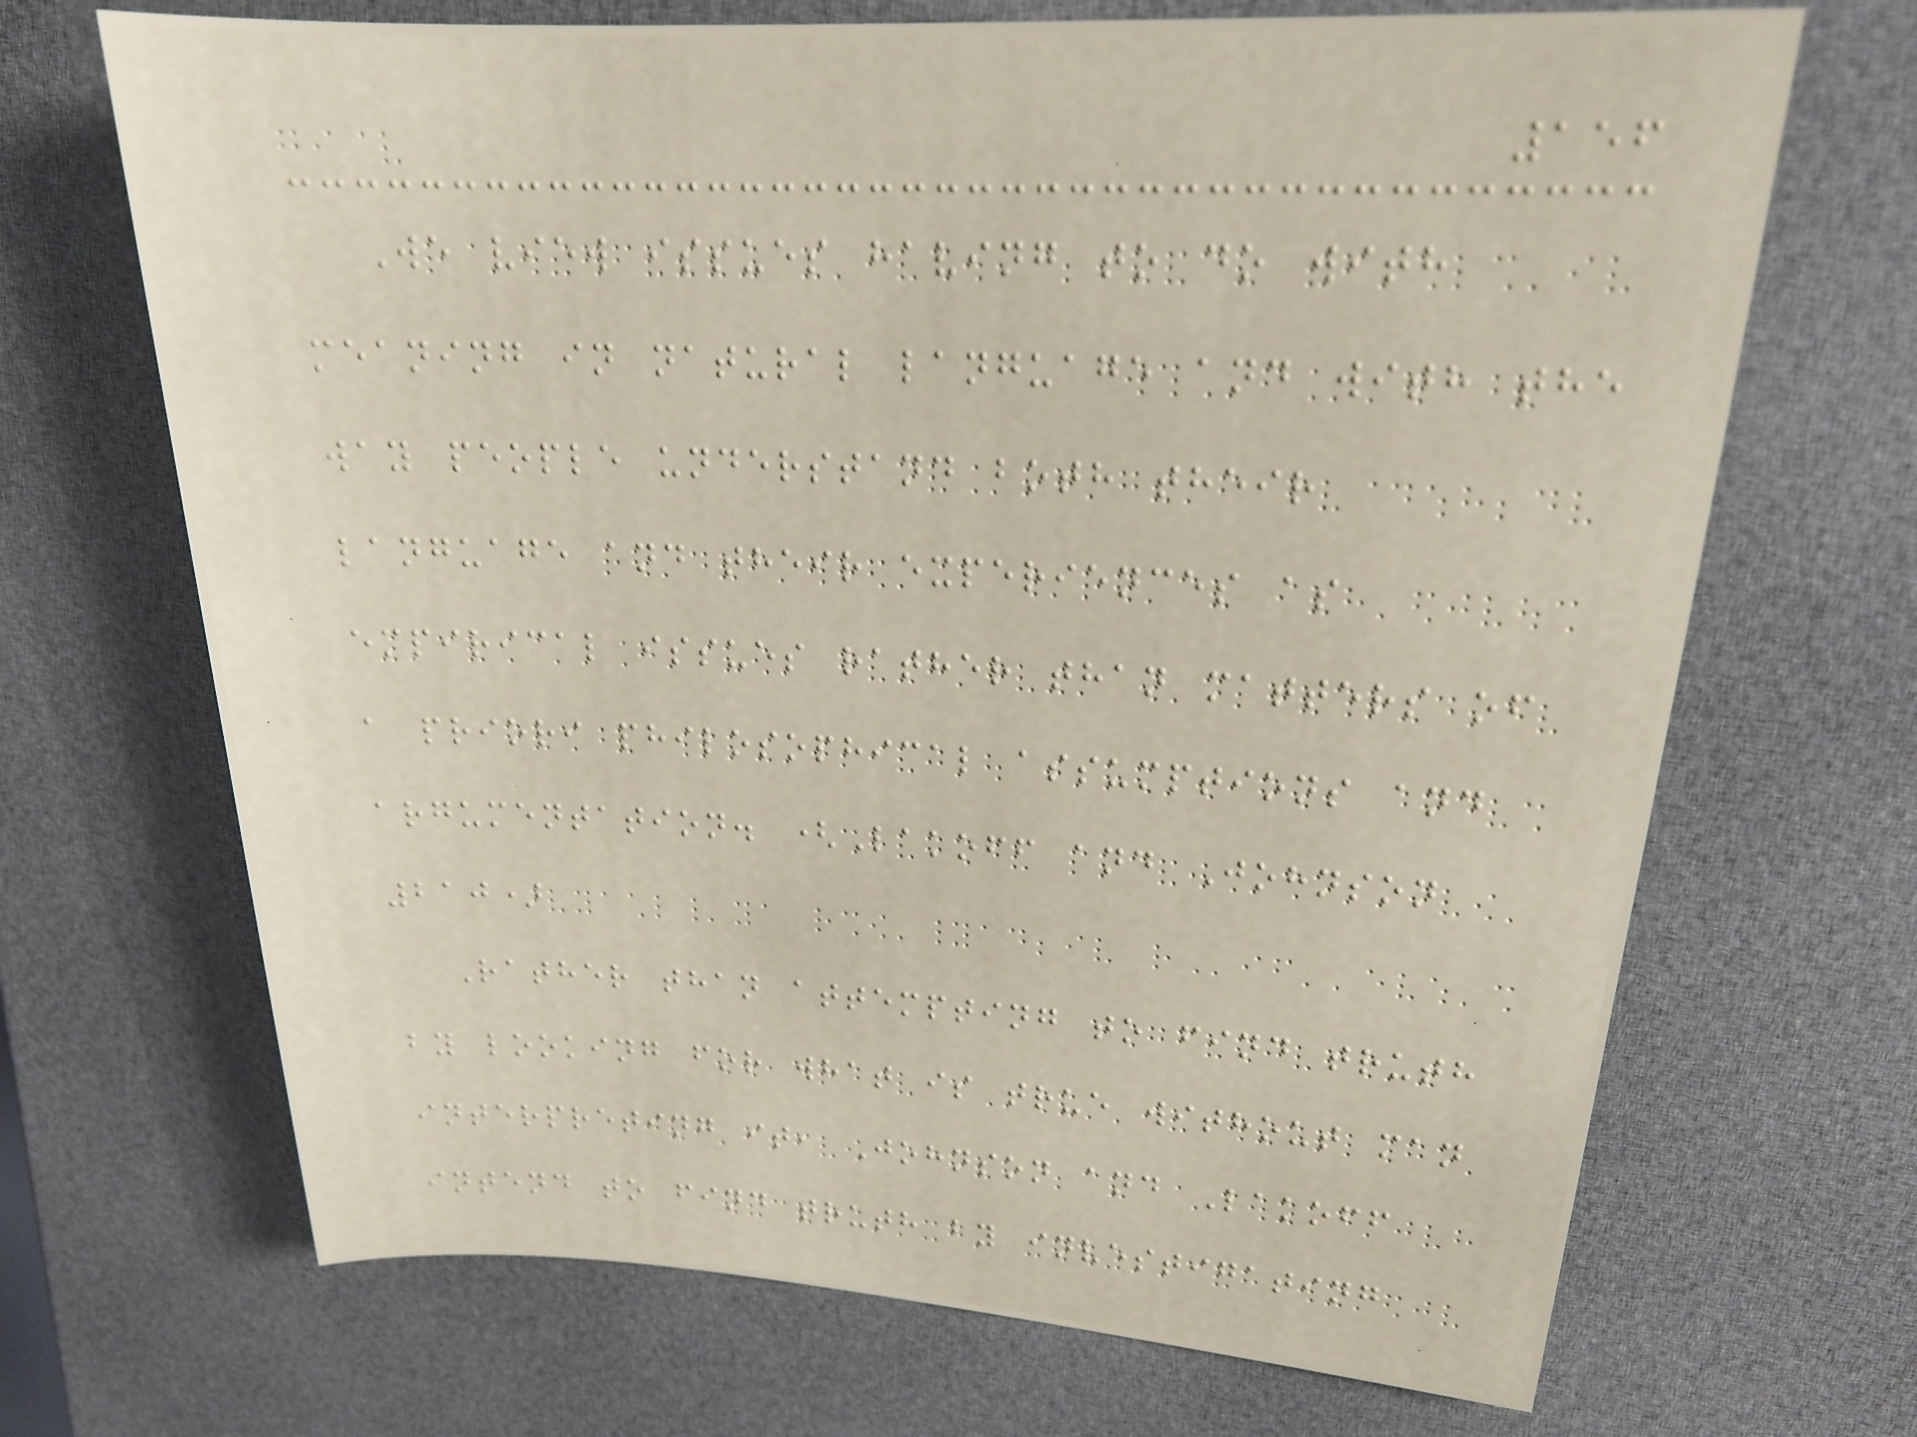156
We view issues having to do with
meaning in natural language and with the
way people understand both their
language and their experiences as
empirical issues rather than matters of
a priori philosophical assumptions and
argumentation. (Lakoff and Johnson
210)
Rather than attempting to find truth
by looking for what is true without man
interpreting it, Johnson and Lakoff
intend to find truth by investigating
